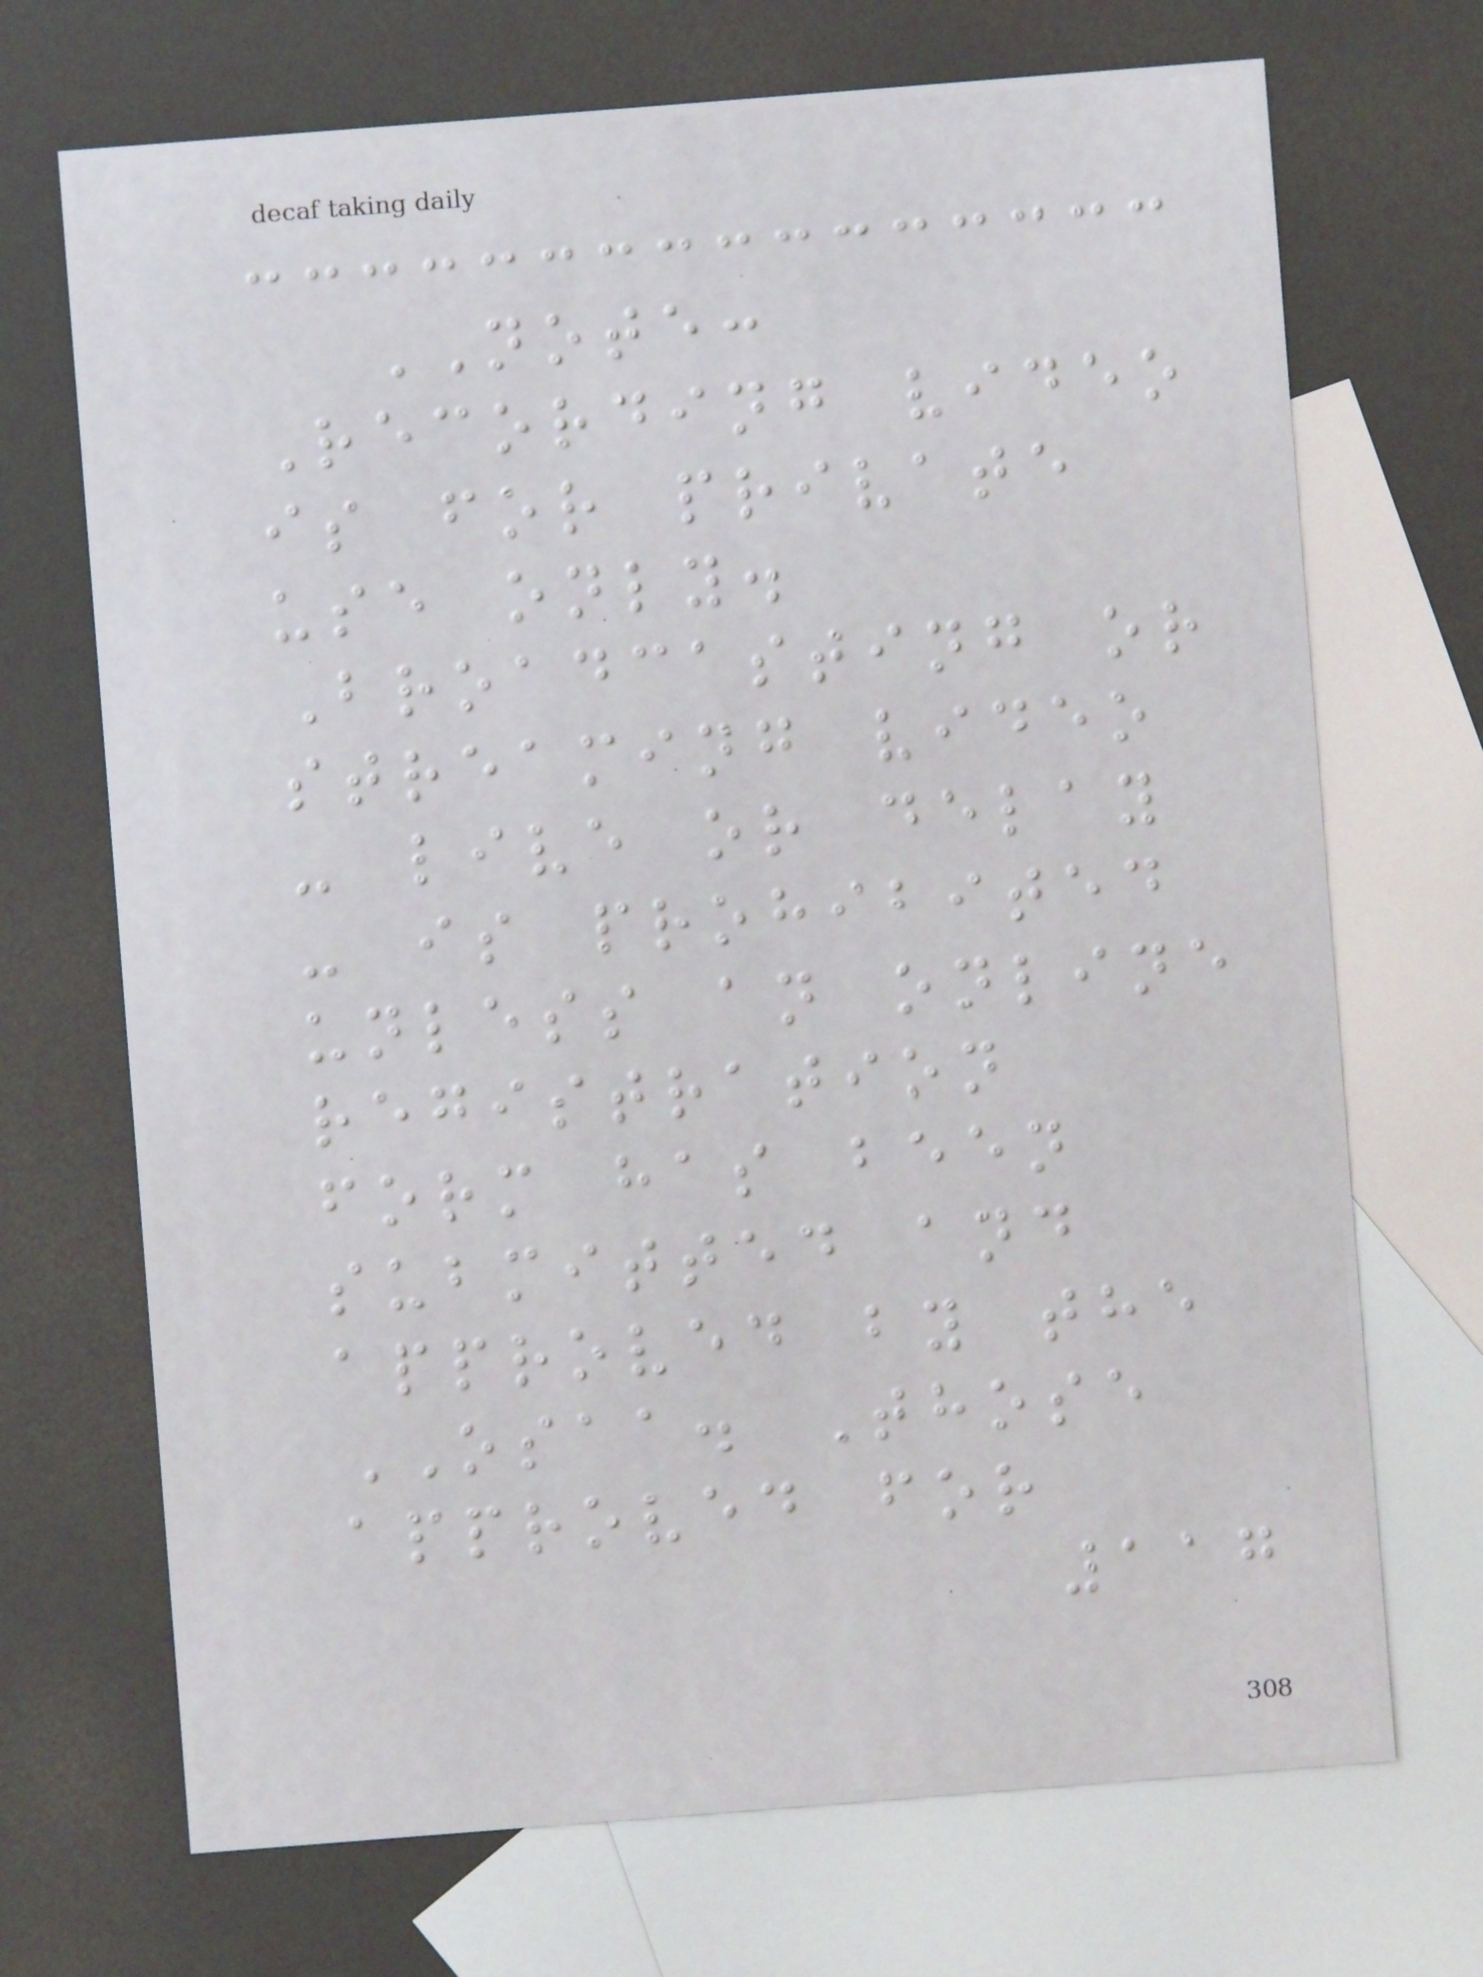NOTE:
Recording video
is for private
use only.
Broadcasting or
streaming video
- live or delay
- is prohibited
unless an online
registration
form has been
submitted and
approved by the
OSAA. Those
approved for
117
